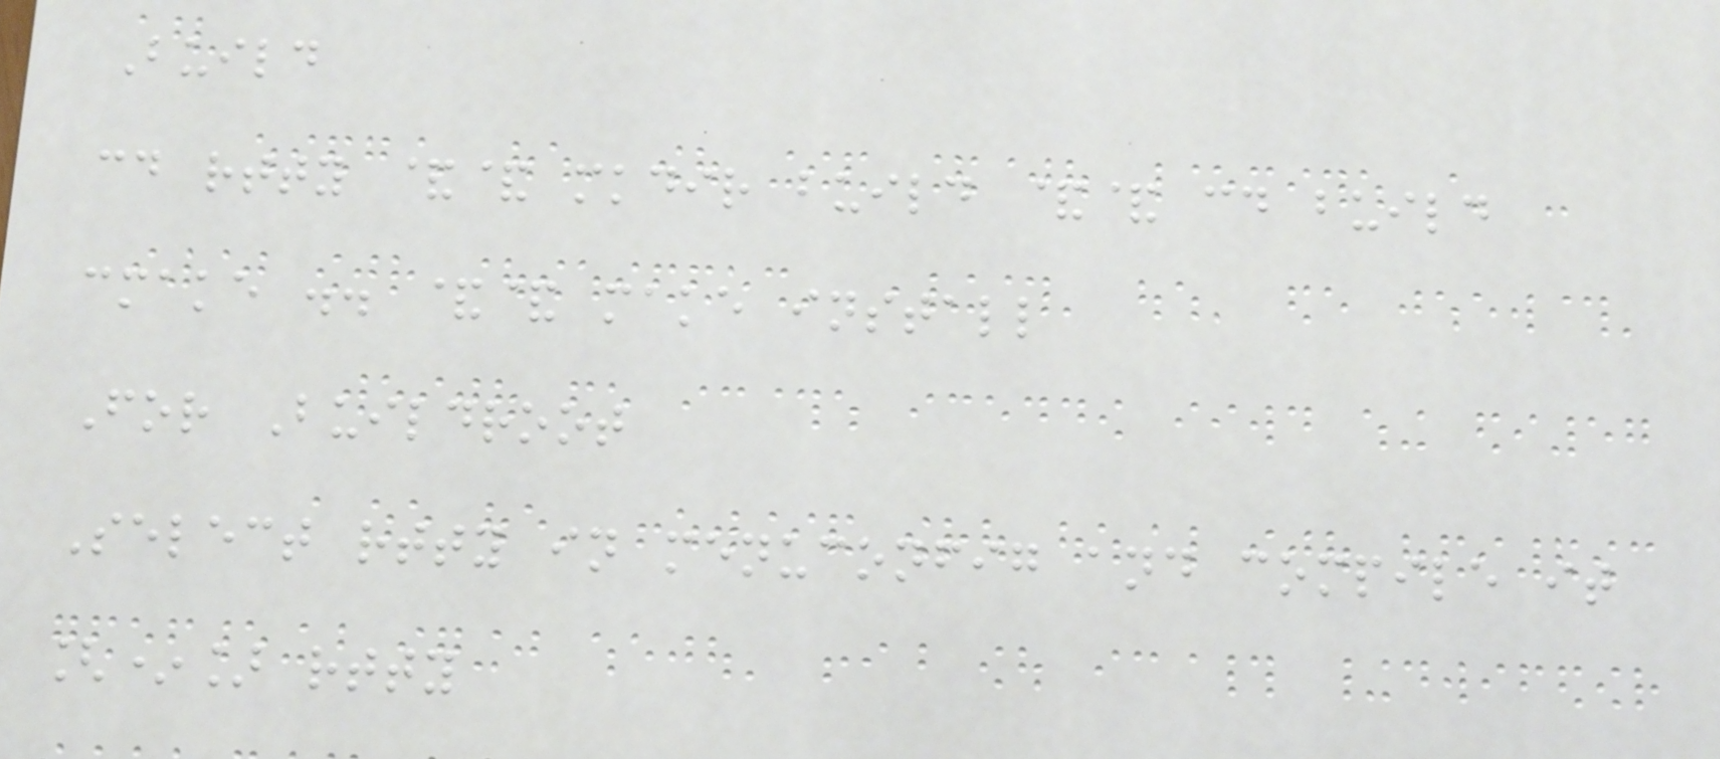Build
cd rtty && mkdir build && cd build
cmake .. && make install
For Buildroot
Select rtty in menuconfig and compile it
[*] rtty
